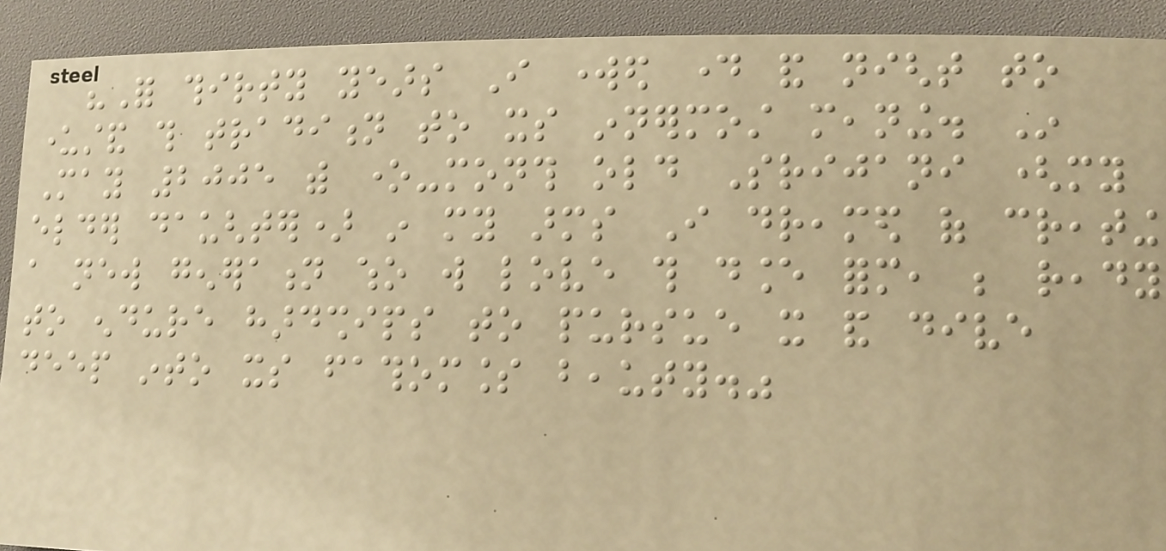"For thirty years I worked day and night to
understand this tradition to its innermost meaning. In
May 2005 with one-month old Srijani (my
elder daughter) in my arms I dreamed of creating
a new generation who will love this dance form, be ready
to endure hardships to pursue it and dive
deep into its fathomless beauty."
